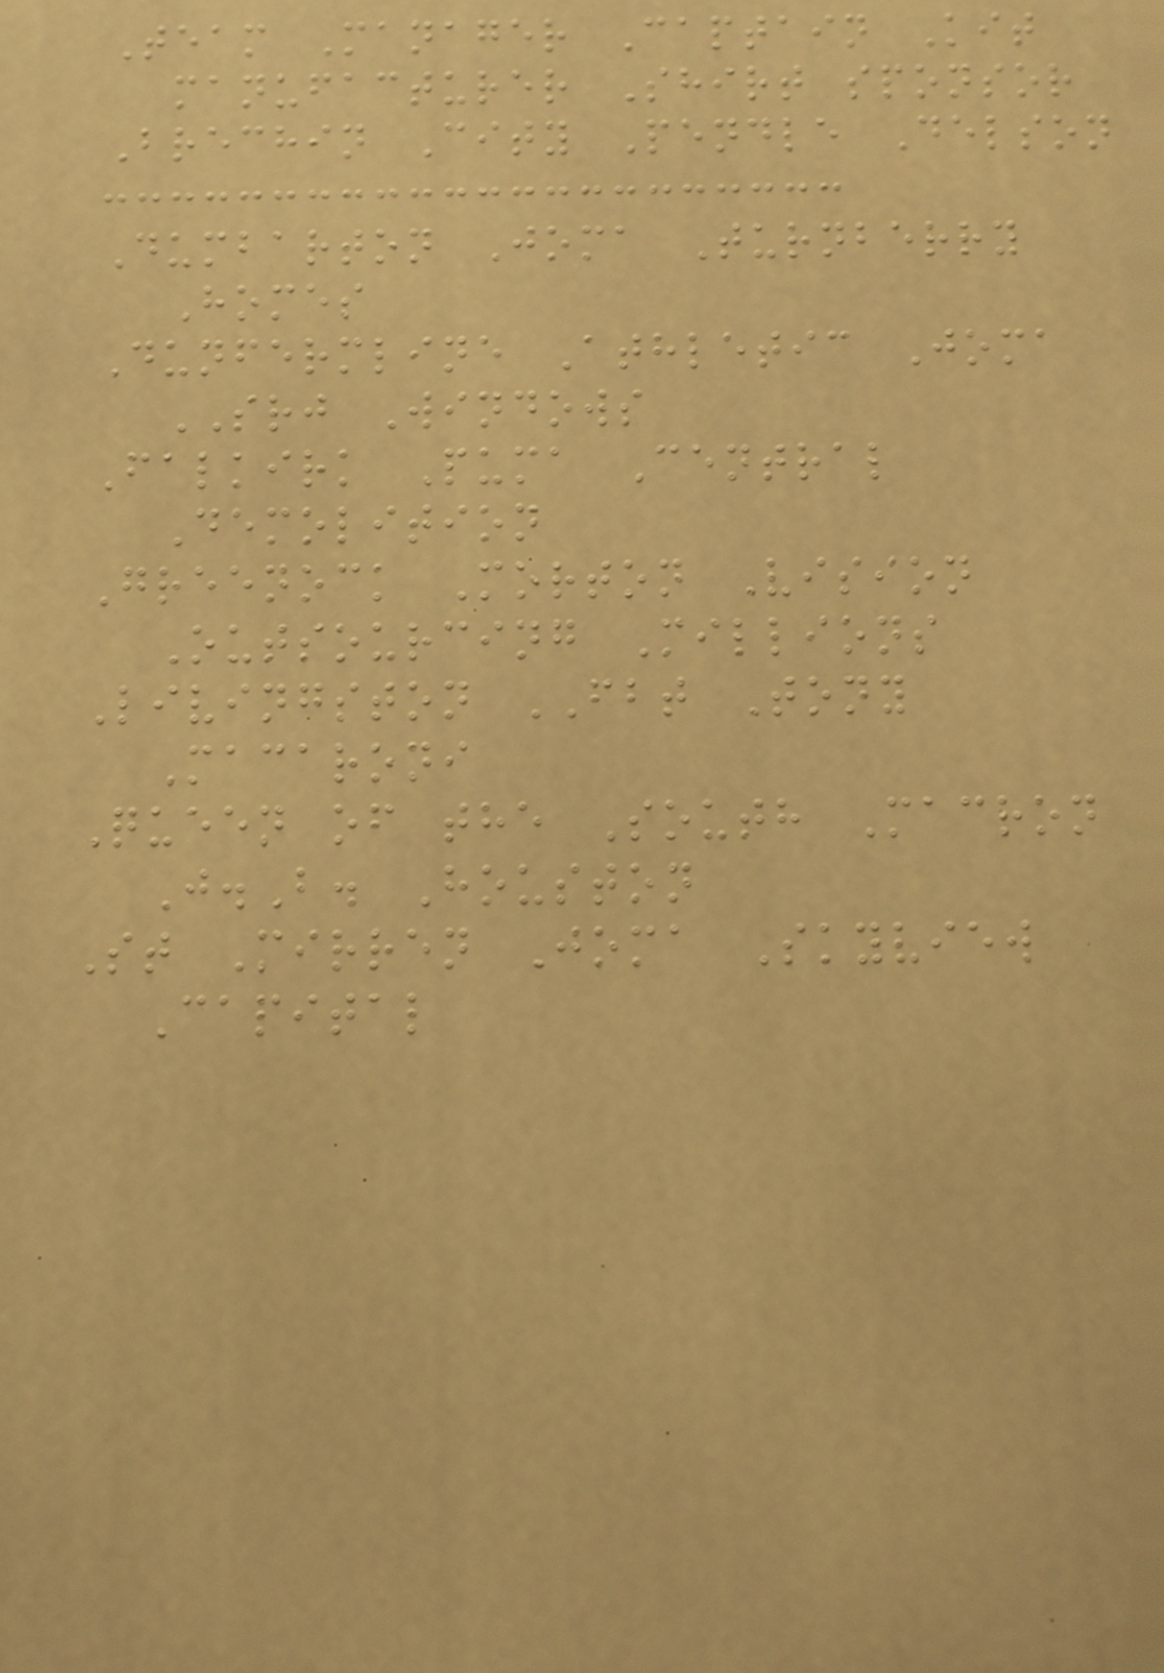Team Manager Captain Kit
manufacturer Shirt sponsor
Brechin City Pendle Delson
Dumbarton Joma Turnberry
Homes
Dunfermline Athletic Joma
SRJ Windows
Falkirk Puma Central
Demolition
Greenock Morton Vision
Outsourcing Millions
Livingston FBT Tony
Macaroni
Queen of the South Macron
J.B. Houston
St Mirren Joma Skyview
Capital
